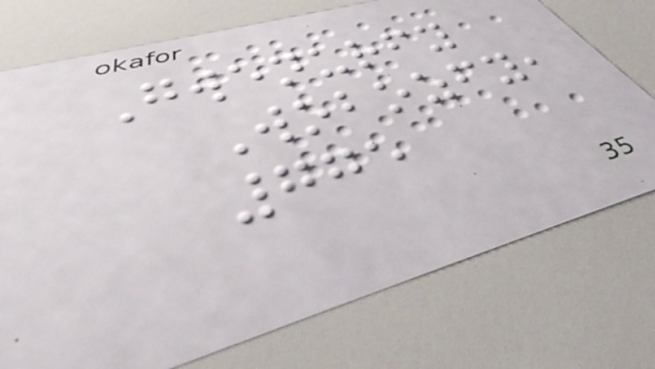Gwenurfy
Wobozfy,
775
